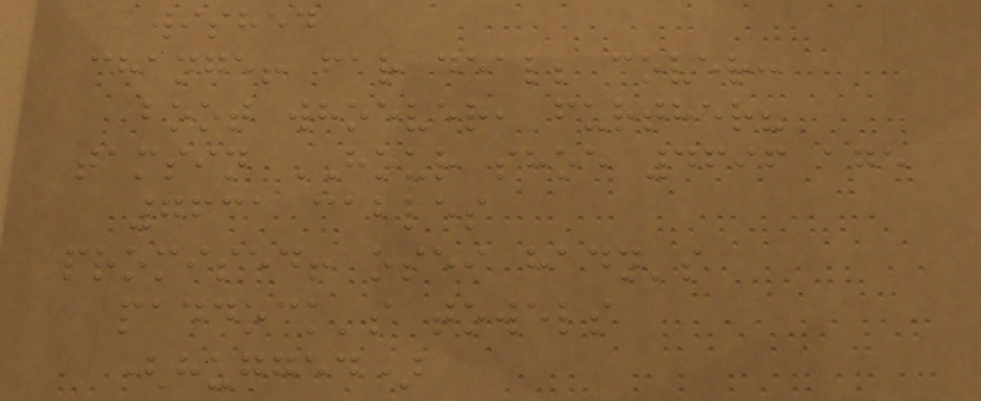wished
change! far deal; cover:
boot whoever, further?
tamsin HOUR shoe 4696 age
7631 cables
promised! osei hadn's
paddock's towels
(hugged)
